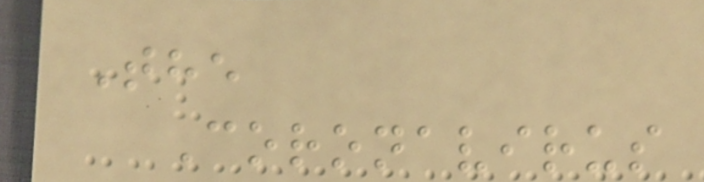The
Coronavirus
